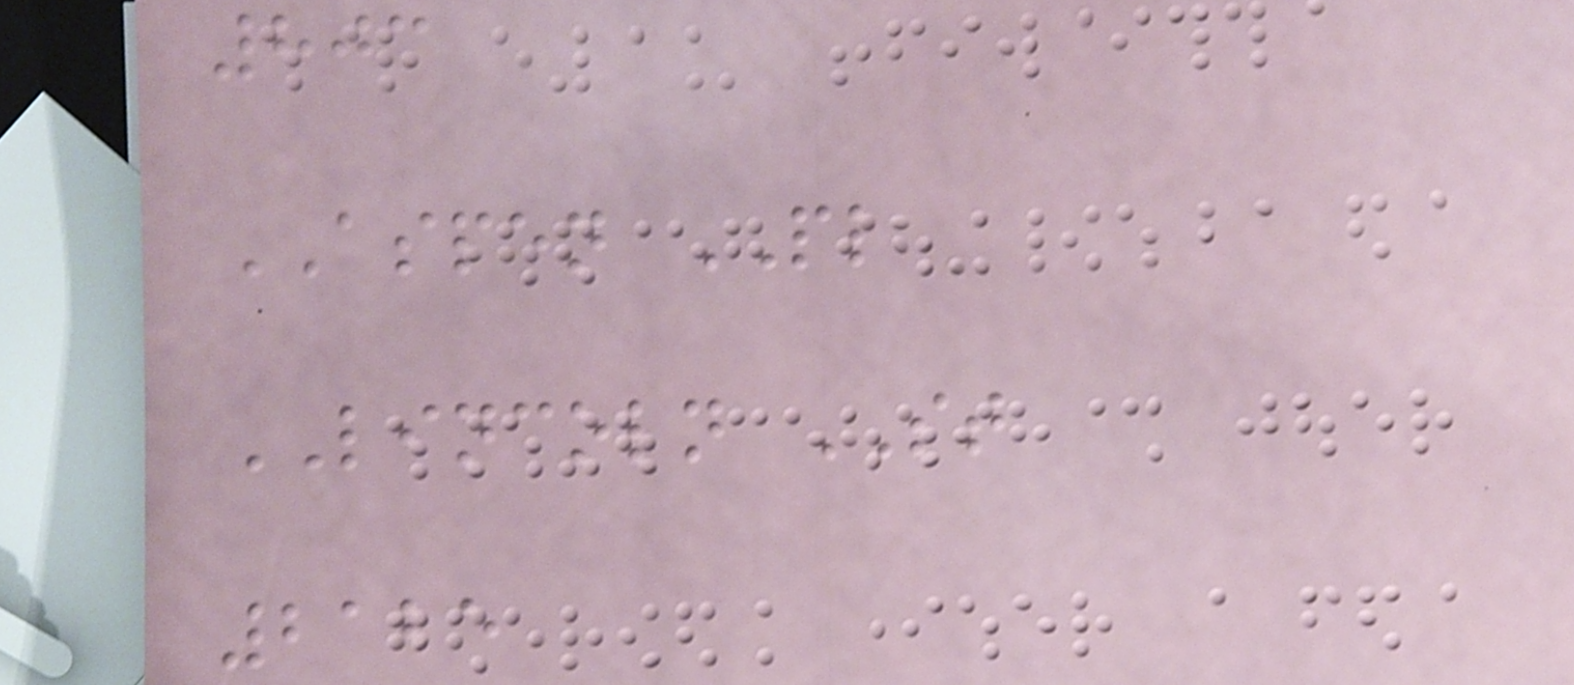803
ASPEN PL
LINCOLN ST
2125
